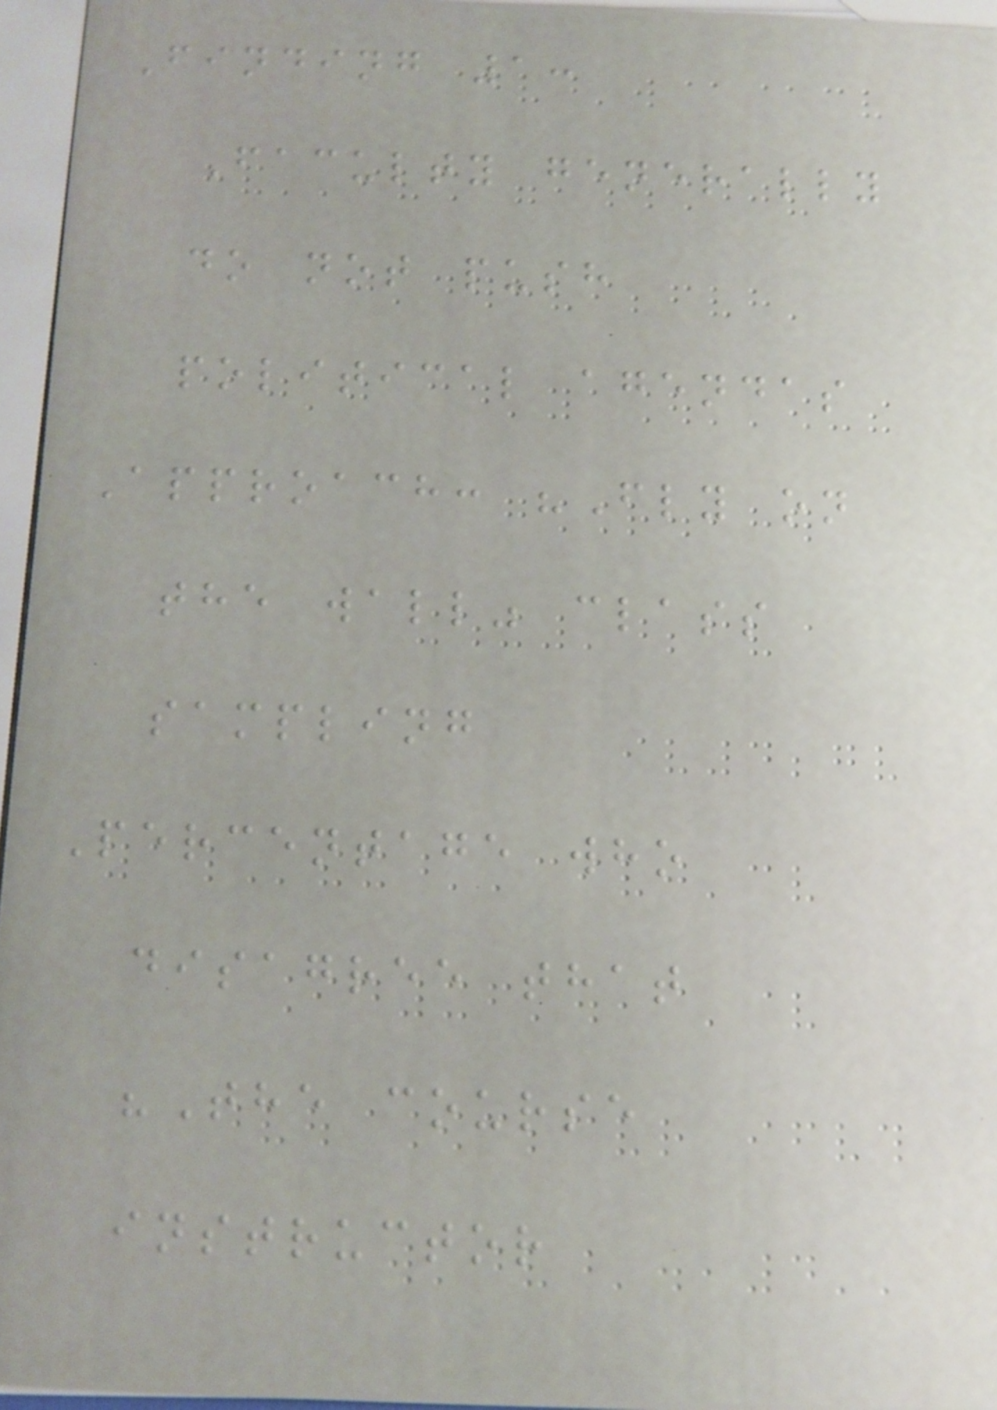Finding 1:
Faculty generally
do not push
political agendas
Approach: "Fly on
the wall" class
sampling
Percentage who
disagree that
"The course
instructor
